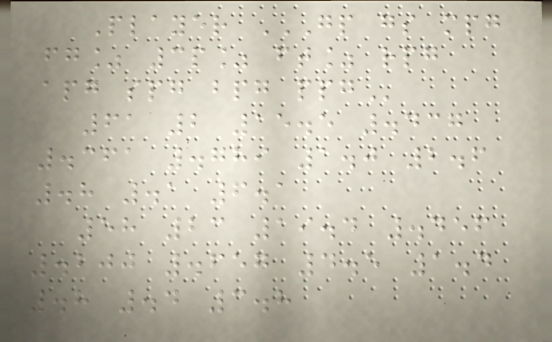Player GP GS MPG
FG% 3P% FT% RPG
APG SPG BPG PPG
61 2 15.5 .437
.361 .789 1.0 2.6
.8 .1 6.1
58 23 19.4 .456
.200 .657 4.5 1.4
.8 .4 3.8
